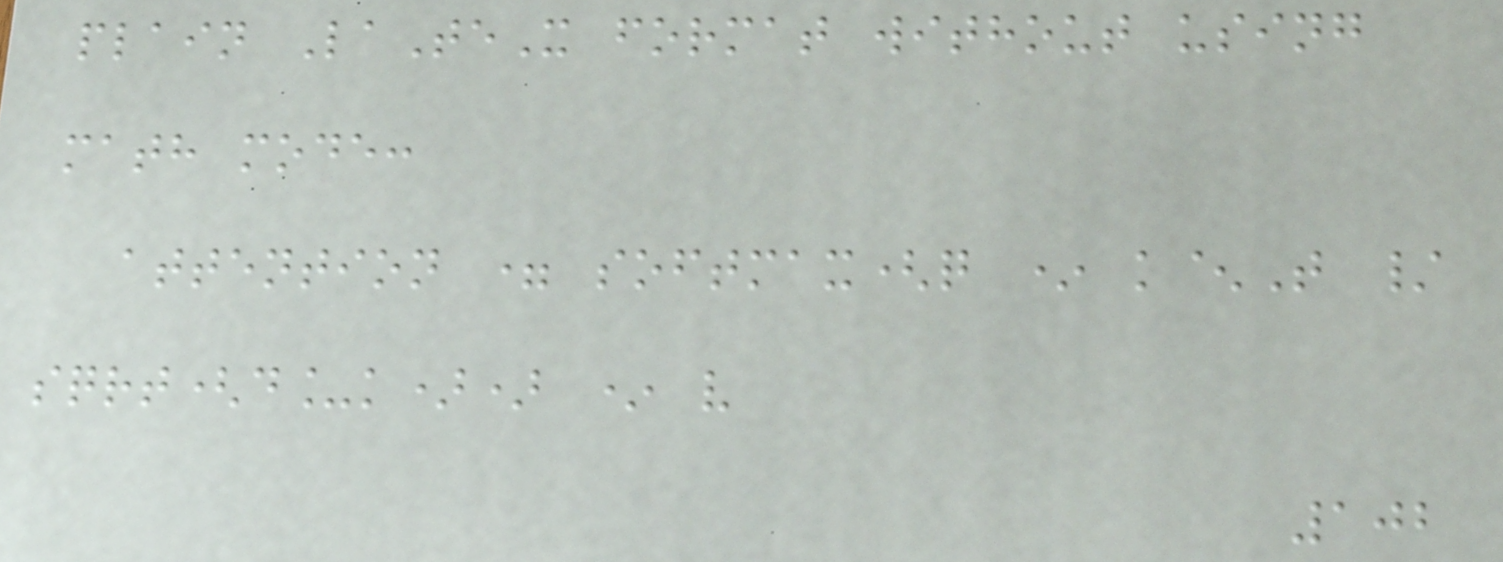plain LaTeX format without using
math mode:
attention = softmax(q * k^T /
sqrt(d_k)) * v
102
